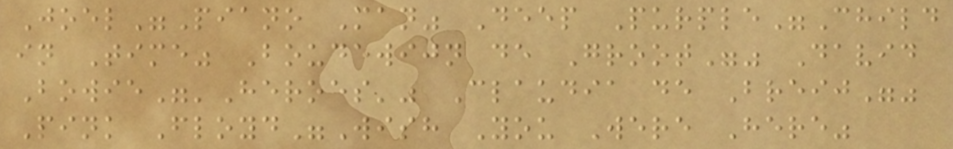Joel"Piano Man" Deep Purple"Child
in Time" Boudewijn de Groot"" David
Bowie"'Heroes'" Claudia de Breij""
Pink Floyd"Wish You Were Here"
